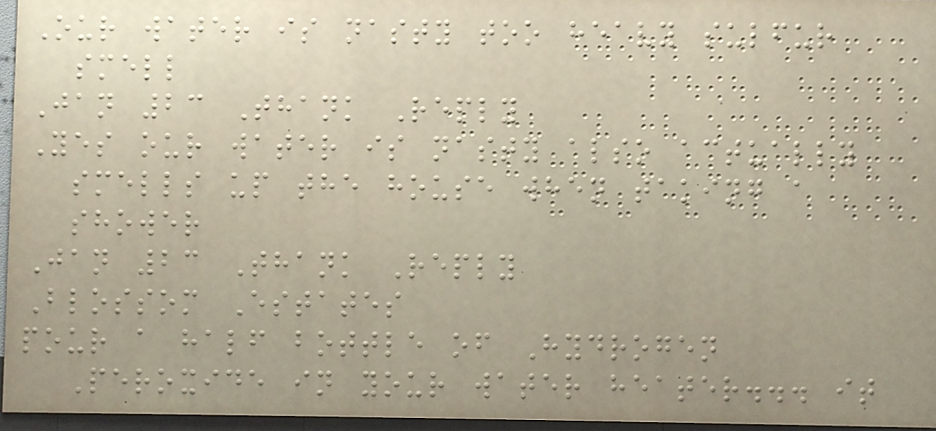Our water is nasty too heavy sulfur
smell
Jan 23 Thank Reply
Yes our water is nasty also actually
smells up the house when taking a
shower
Jan 23 Thank Reply
Blossom Estates
pour a half bottle of Hydrogen
Peroxide in your water heater... it
